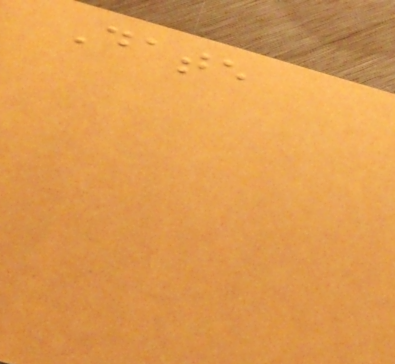Date
